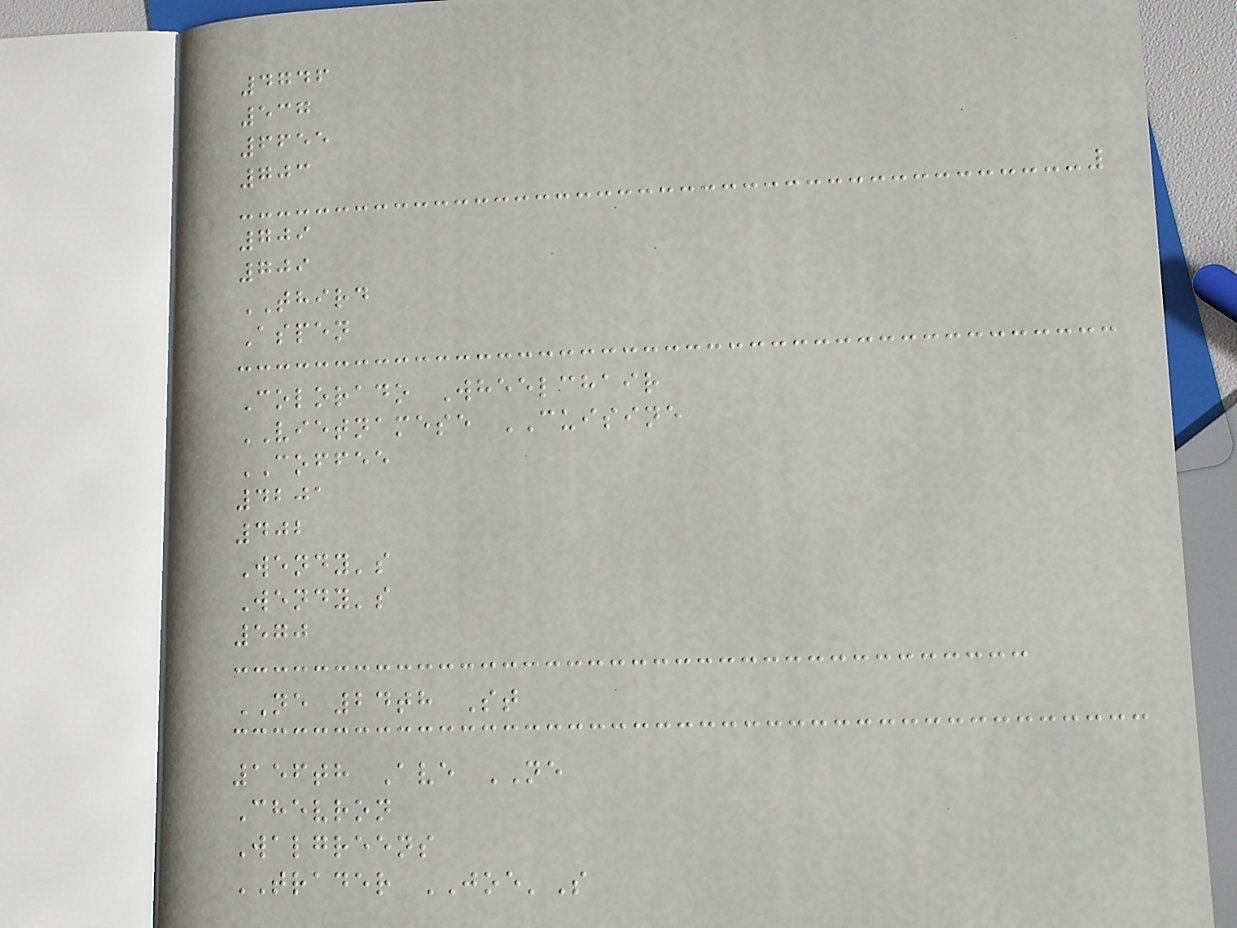4746
537
6655
703
709
709
THIRD
Aspen
Colorado Wheelchair
VIETNAMESE CUISINE
COFFEE
4201
402
Wendy's
Wendy's
570
NE 24th St
156th Ave NE
Chevron
Walgreens
TRADER JOE'S
